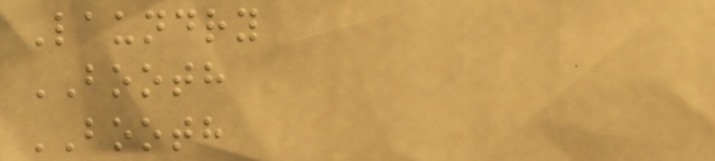Laundry
BOOTH
BOOTH
